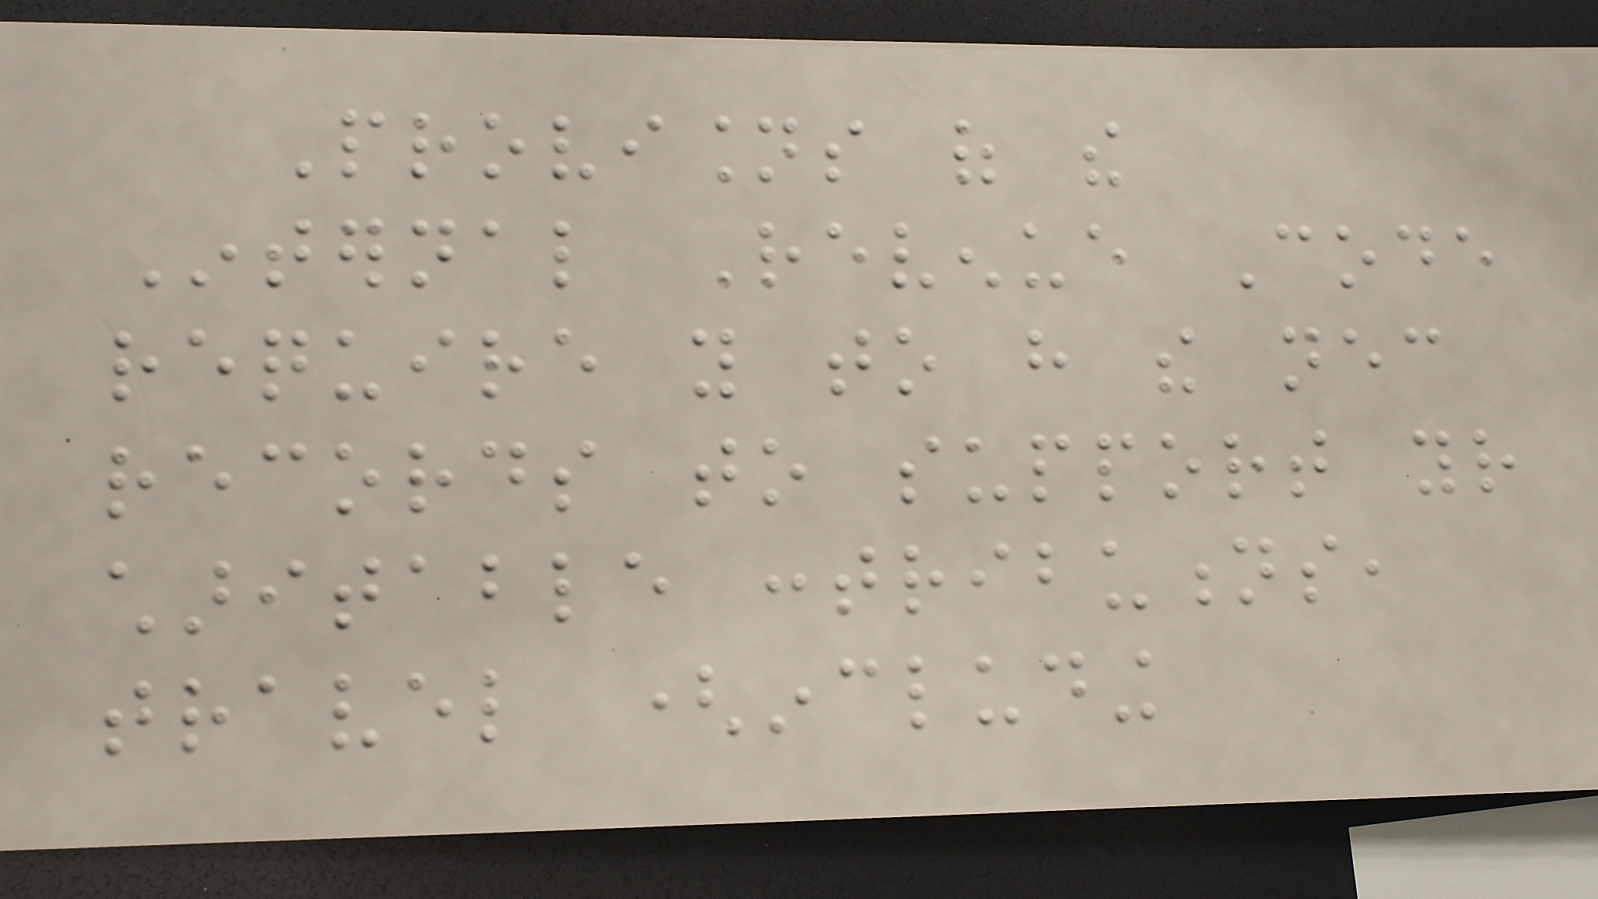Provisions of the
Internal Revenue Code
require you to have the necessary
records to support your
charitable contributions,
travel (including
